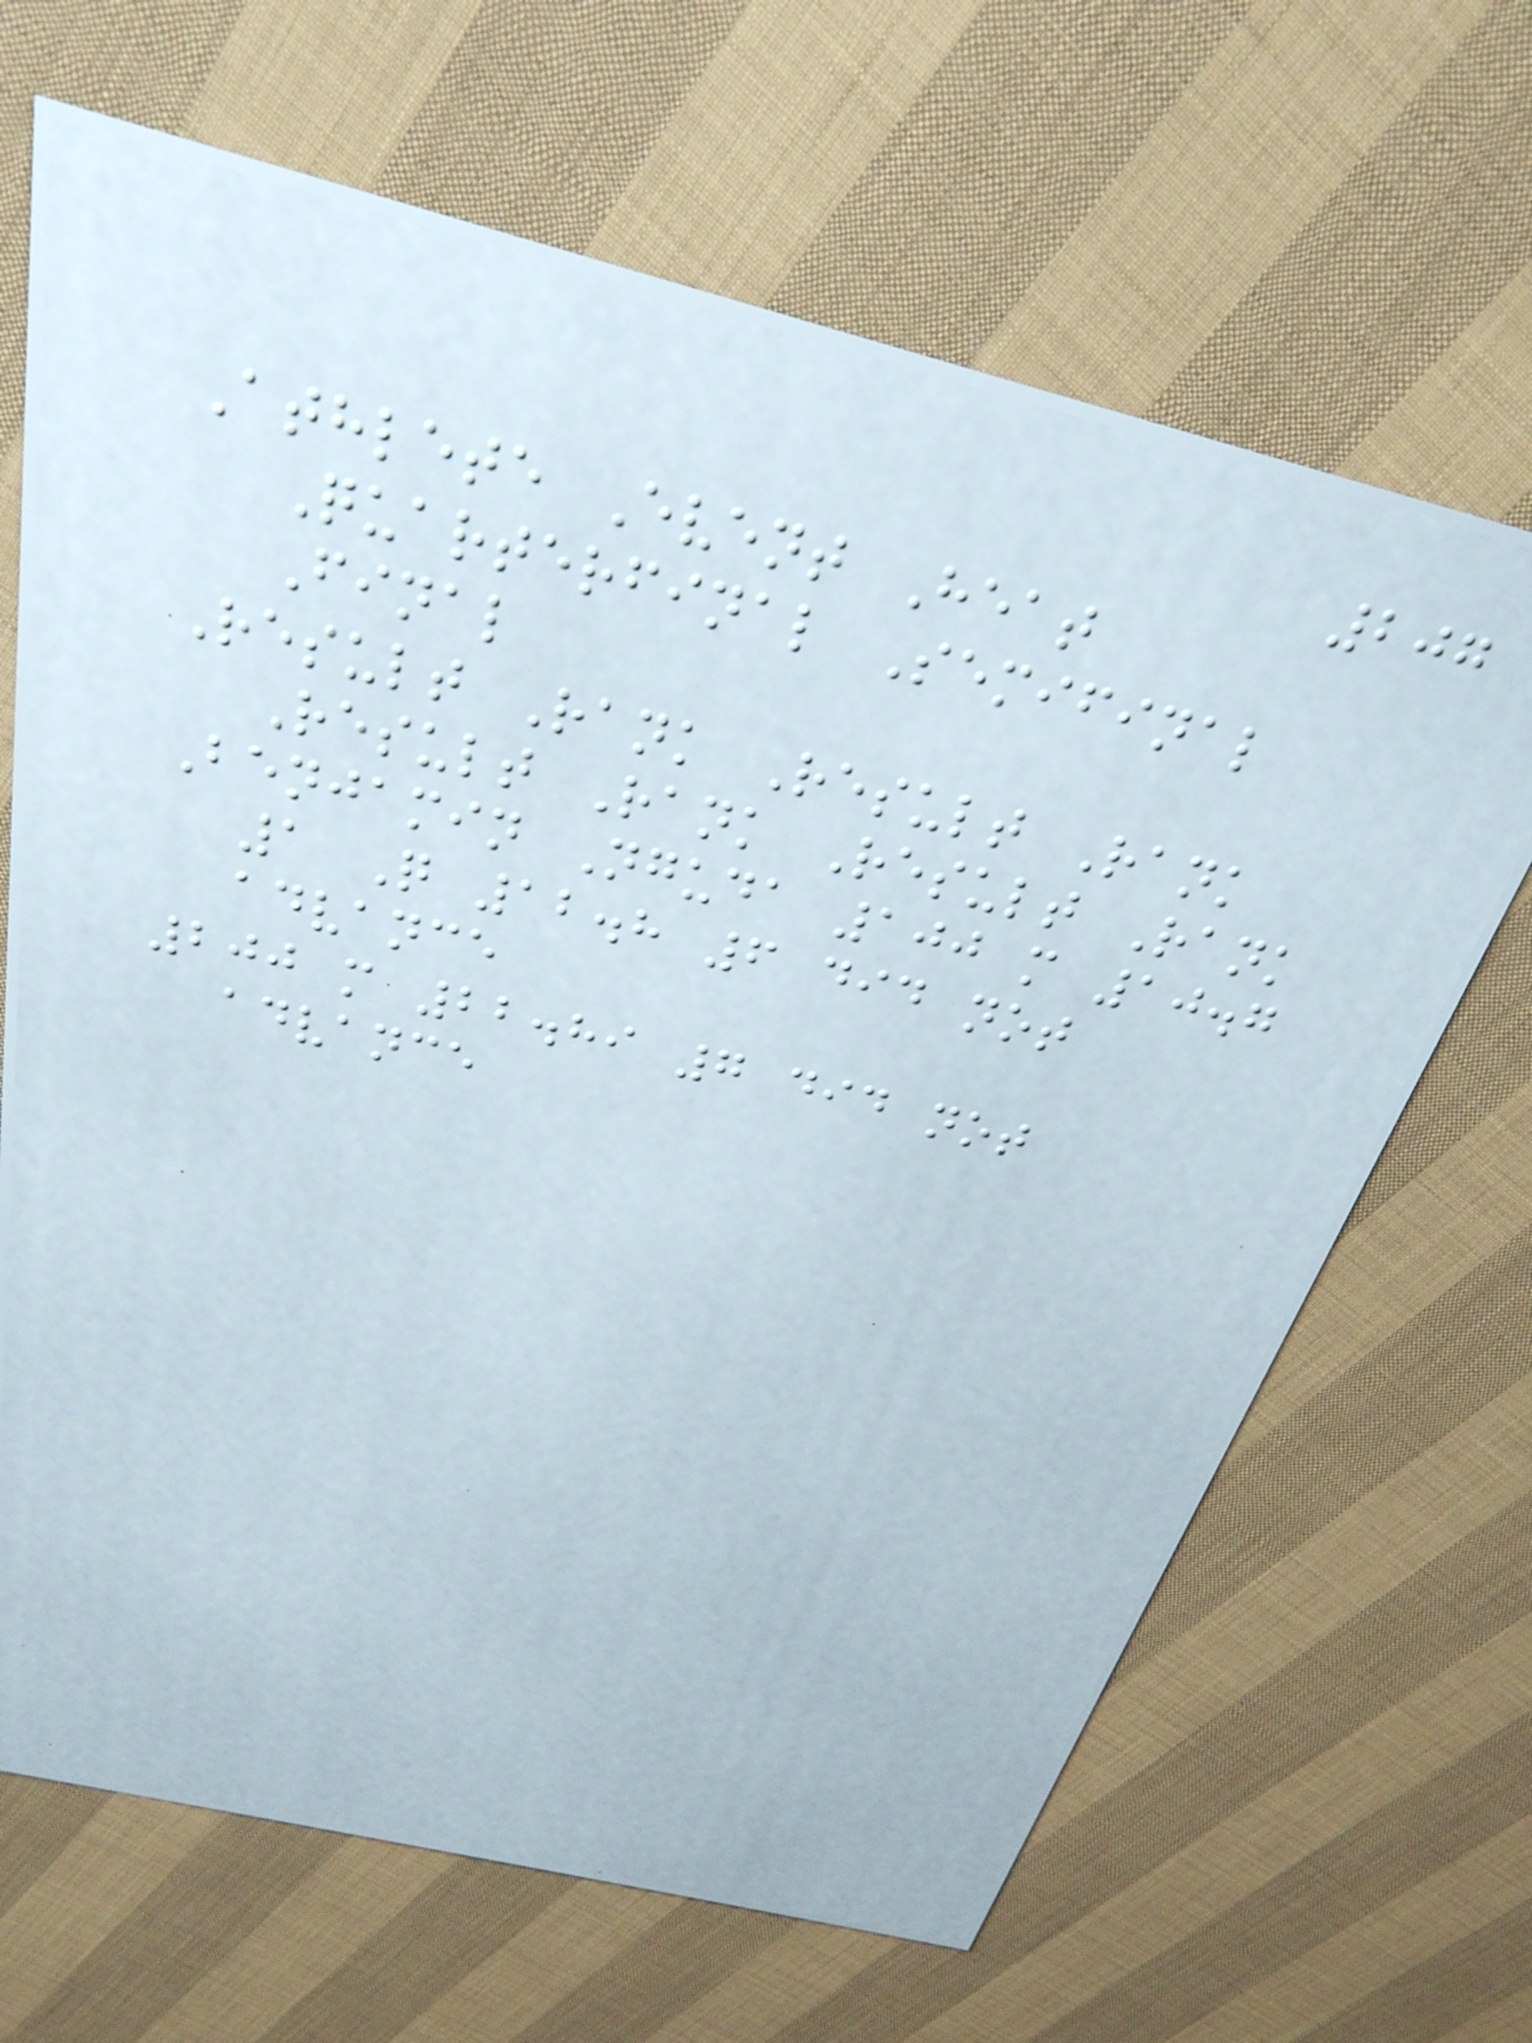207
Athlete Event Heat
Quarterfinal Semifinal
Final
Result Rank Result Rank
Result Rank Result Rank
Benjamin Nguda 100 m 10.7
1 Q 12.8 6 did not
advance
200 m 22.89 7 did not
advance
